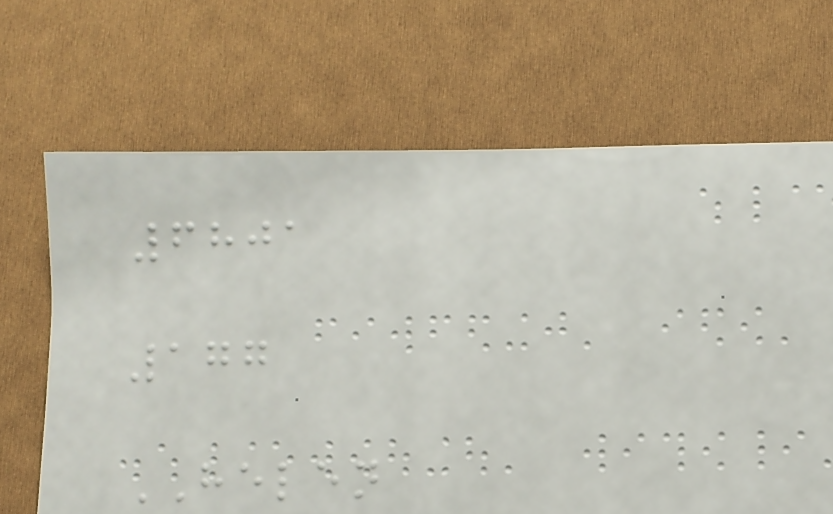6801
177
HELEN
